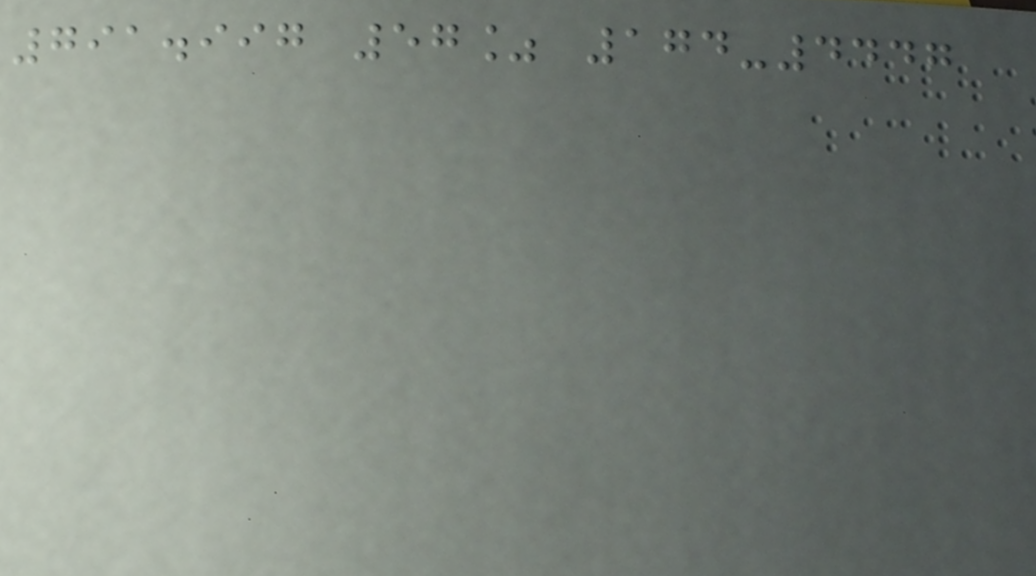791.997 57% 174-4447
